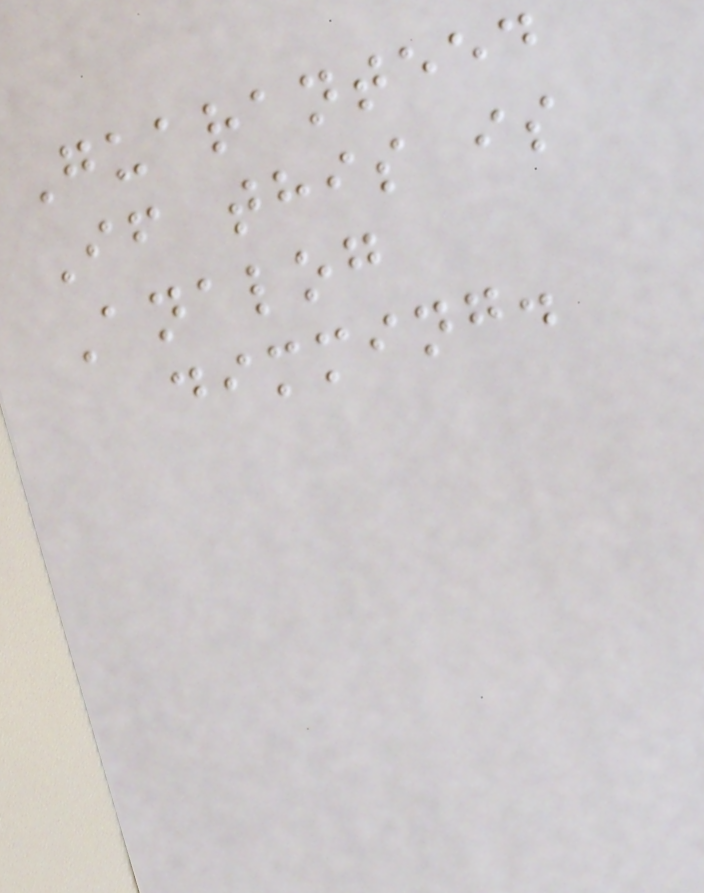Guaranteed
If this is
Analog
dimming.
